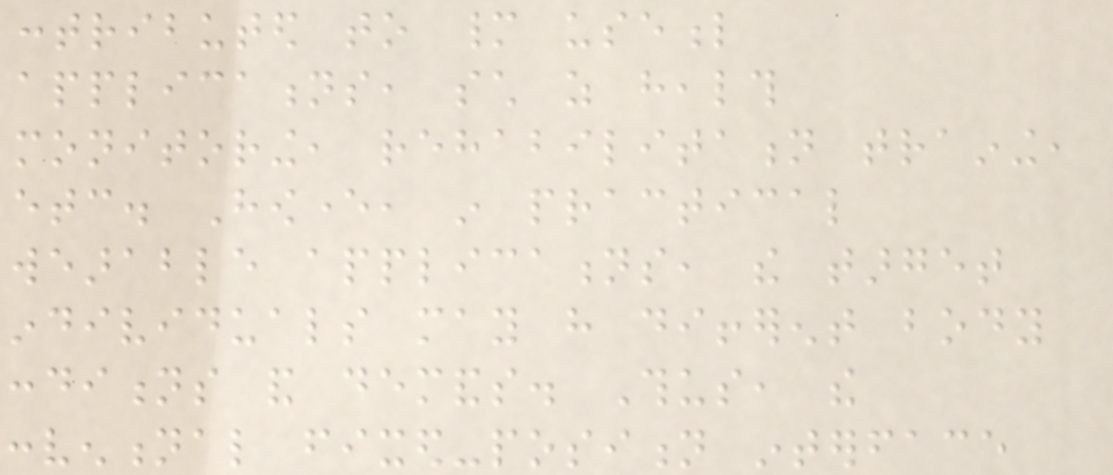contributed to many useful
applications, such as health
monitoring, rehabilitation training,
etc. However, in practical
wearable applications, the target
individuals may have different body
conditions and demands. Thus, the
conventional fixed-position interface
